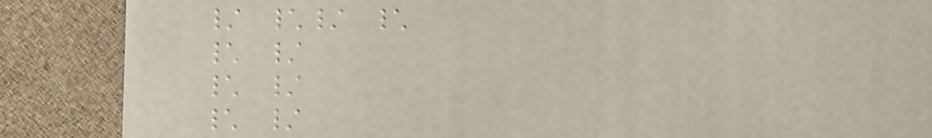/ \/ \
\ /
\ /
\ /
